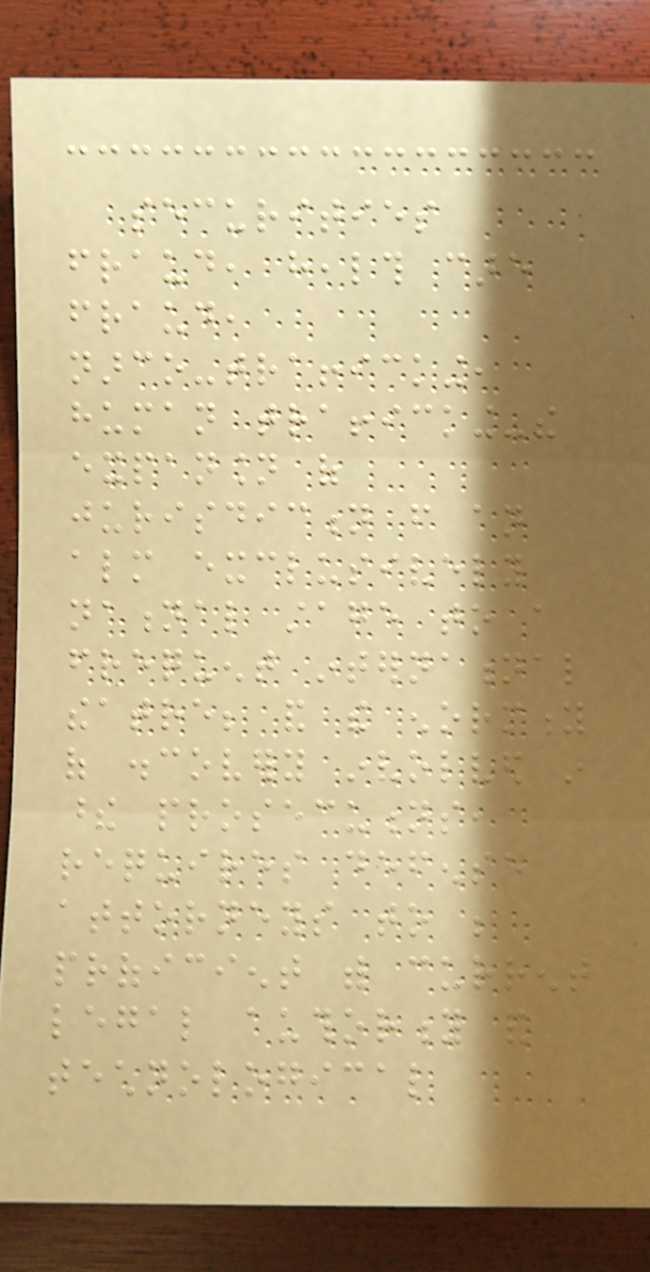securities
fraud, health care
fraud,
narco-trafficking,
human trafficking-the
expansion of
jurisdiction from an
almost exclusively
national stage to a
frequent international
theatre; and the enormity
of discovery involved in
these prosecutions,
requires defense
attorneys to be
proficient with current
legal authority and
technological
